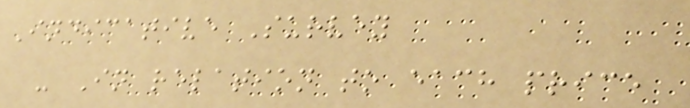Indicative Survey
- In relation to each price
